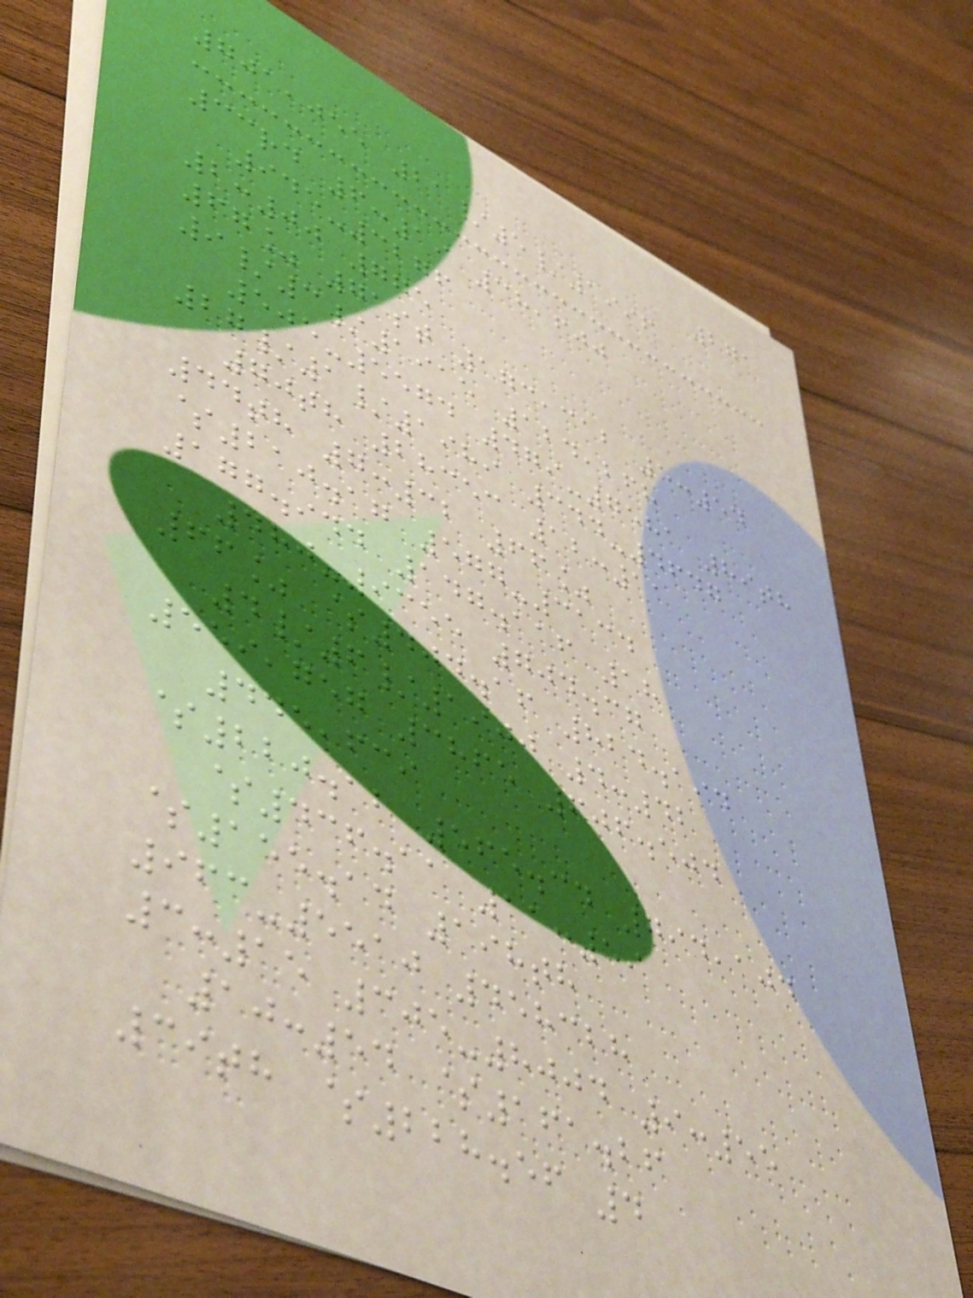271
701,055 21/5/1996
33rd 6:19 38,600
945-3276
2:00 775
67% 71st 173,312 5:54
9/3/1915 124,268
505-5574 479-7581 89th
27/1/1989 344-4647
70th 28353 12:11
44th 7:32 66%
$210.17 577-3134
177.944 147.116 18
480-9355 704.37
66% $404.16 824.194
4/6/1900 4:42
559,757 3865 606.504
445,639
$220.12 565.34 794,104
$436.11 11:59
$155.14 198th
963-5510 458328
3:15 305-8004 9:55
10:54 $161.26
39th $228.56 4
